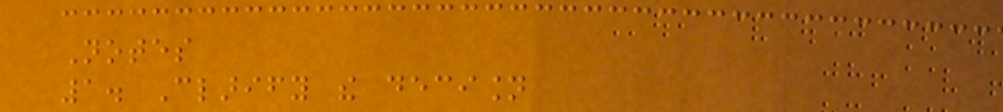Notes
1. Clarify the decision
